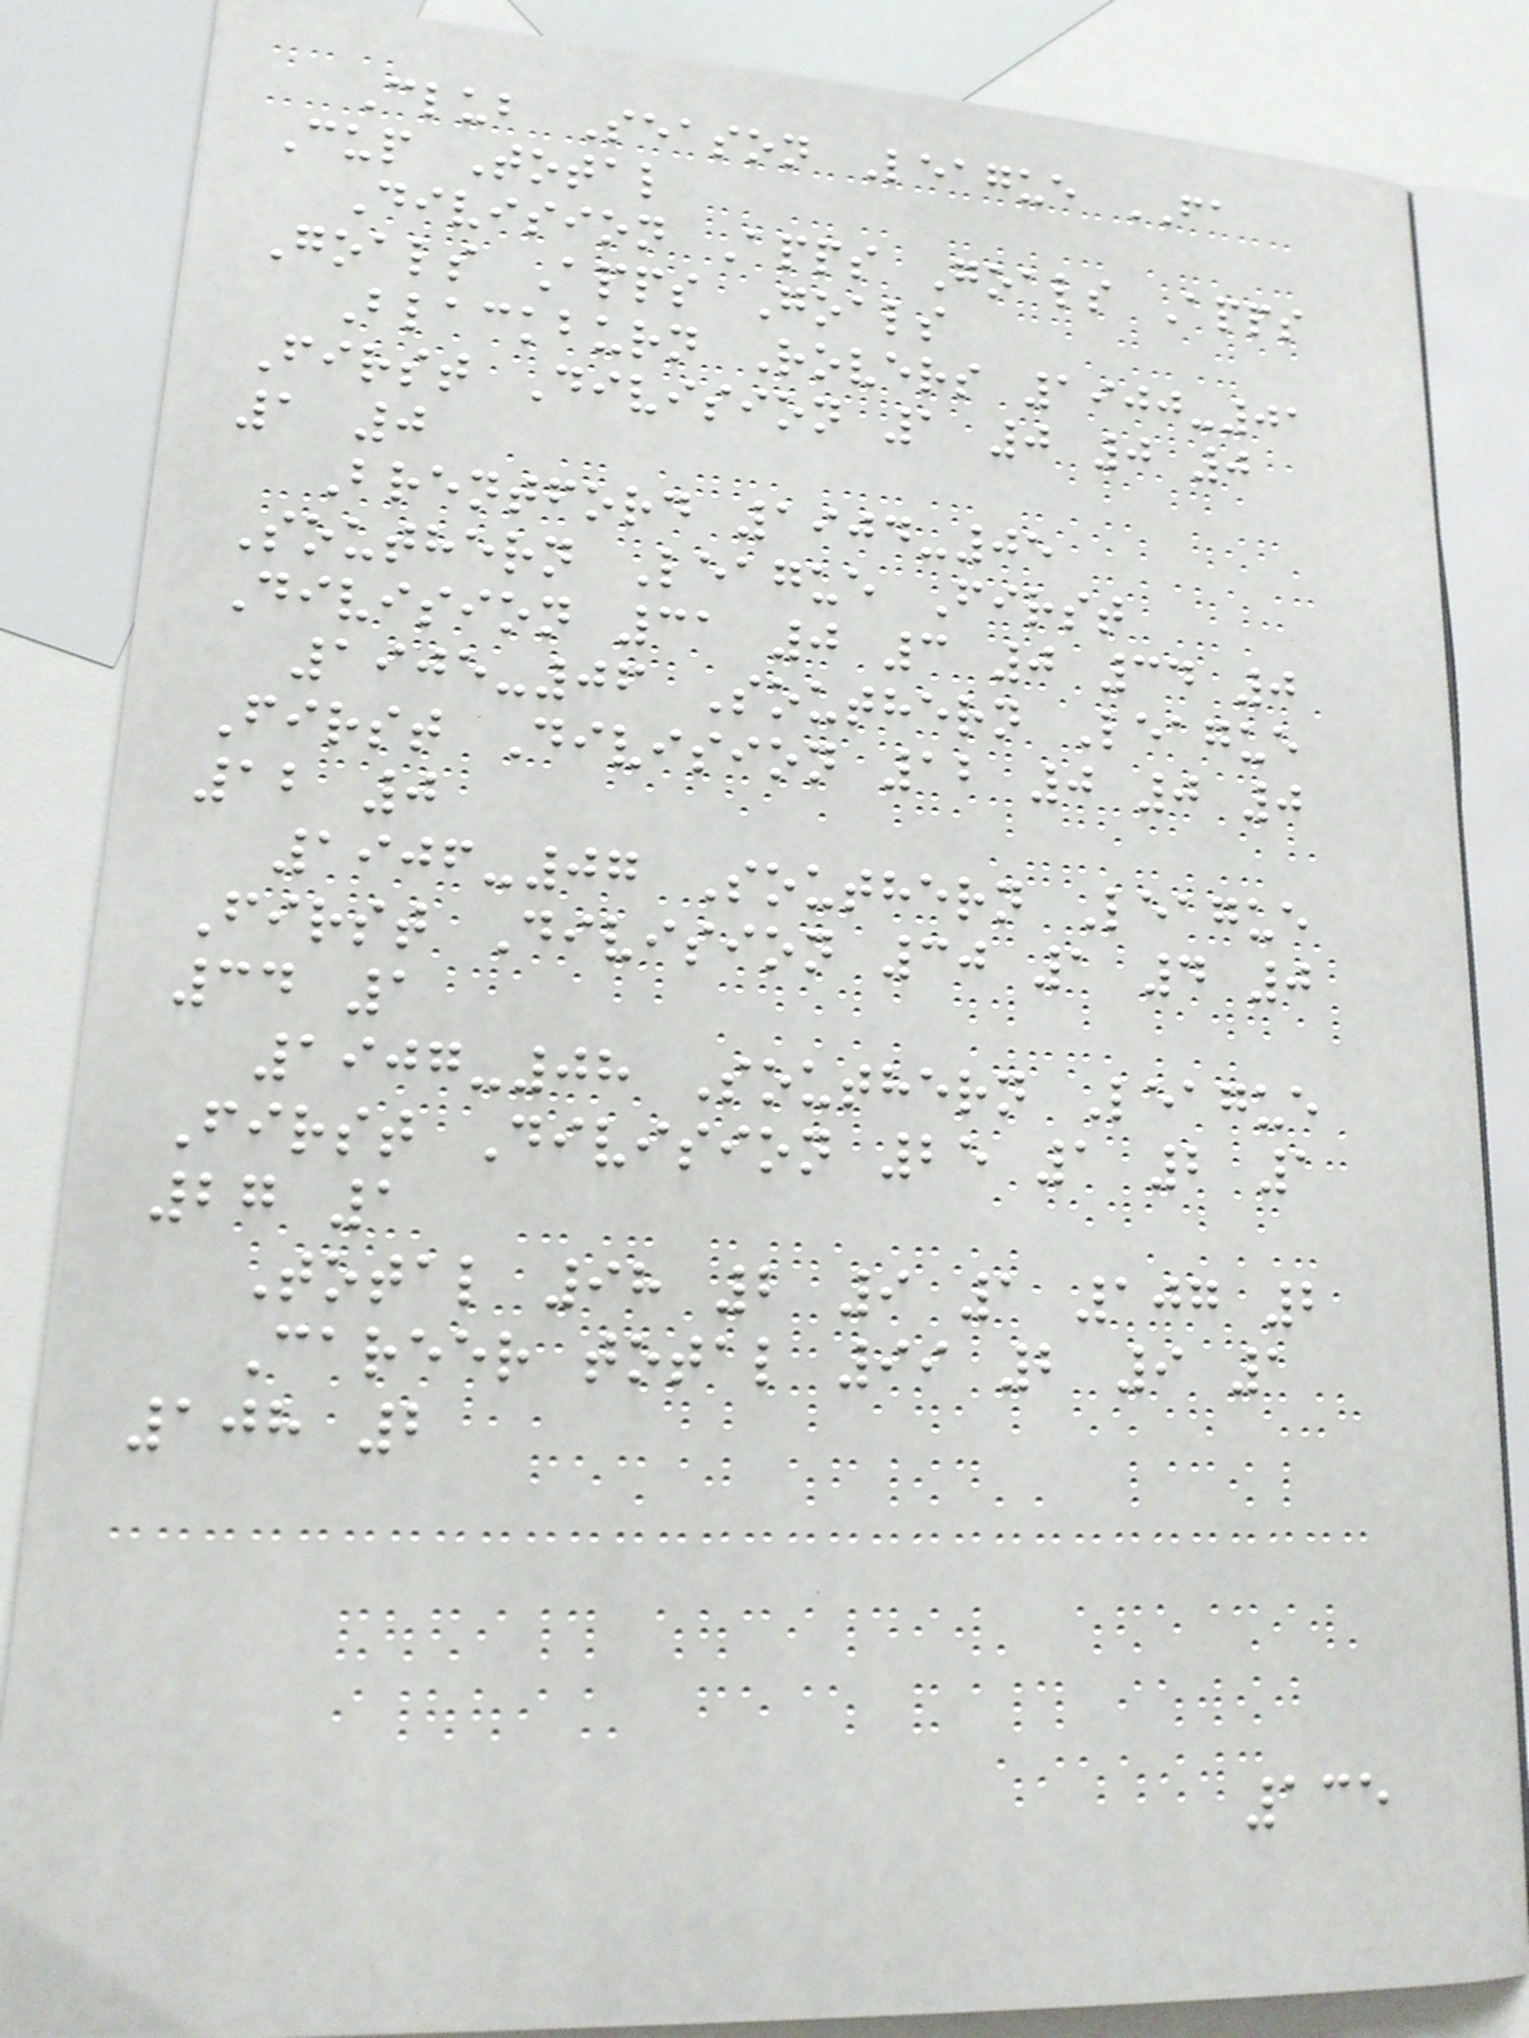Club Season League FA
Cup Total
Division Apps Goals Apps
Goals Apps Goals
Blackburn Rovers 1900-01
First Division 1 0 0 0
1 0
Brentford 1904-05
Southern League First
Division 31 0 3 0 34 0
1905-06 Southern League
First Division 12 0 0 0
12 0
1906-07 Southern League
First Division 30 1 4 0
34 1
1907-08 Southern League
First Division 25 1 2 1
27 1
Total 98 2 9 1 107 2
Career total 99 2 9 1
108 2
135
